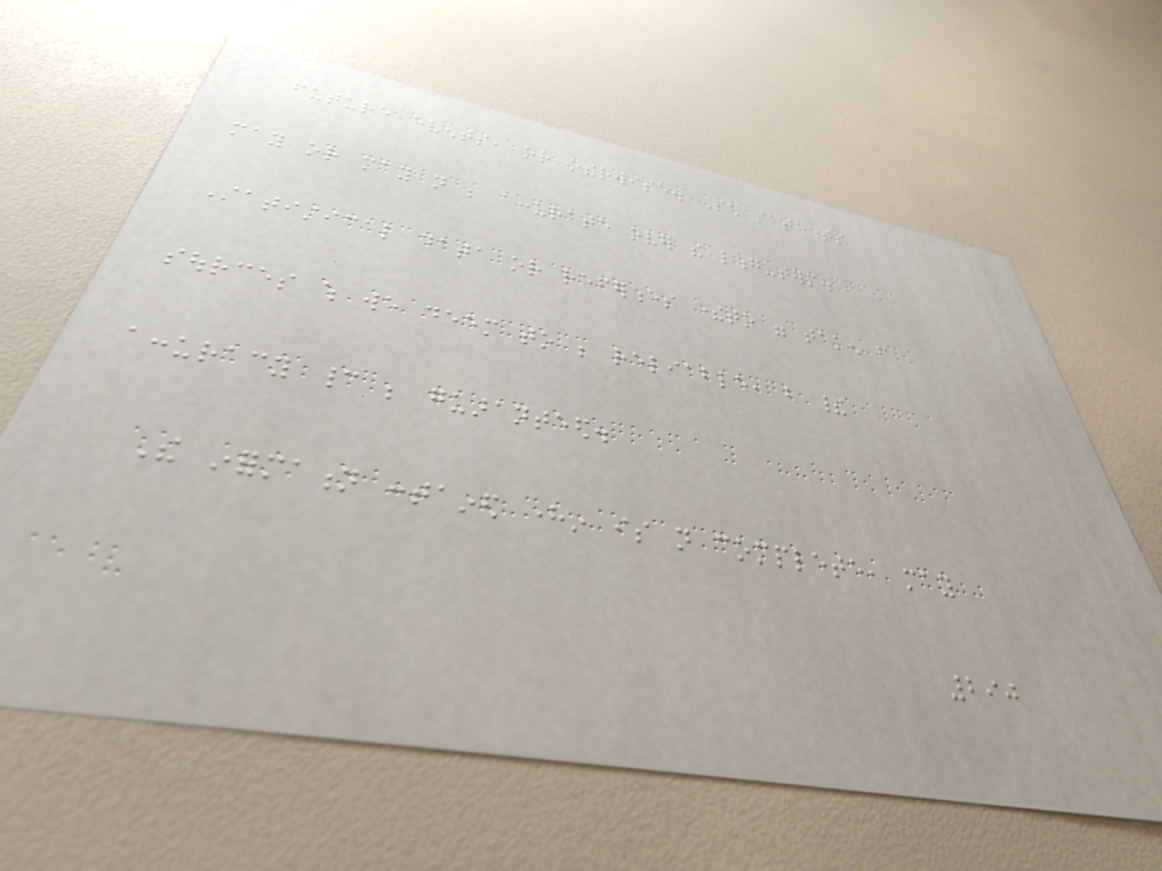future events, or otherwise. Such statements
may or may not be accurate over the long-term.
Statistical data or references thereto were taken from
sources which we deem to be reliable, but their
accuracy cannot be guaranteed.
The information contained herein is not complete, may
290
